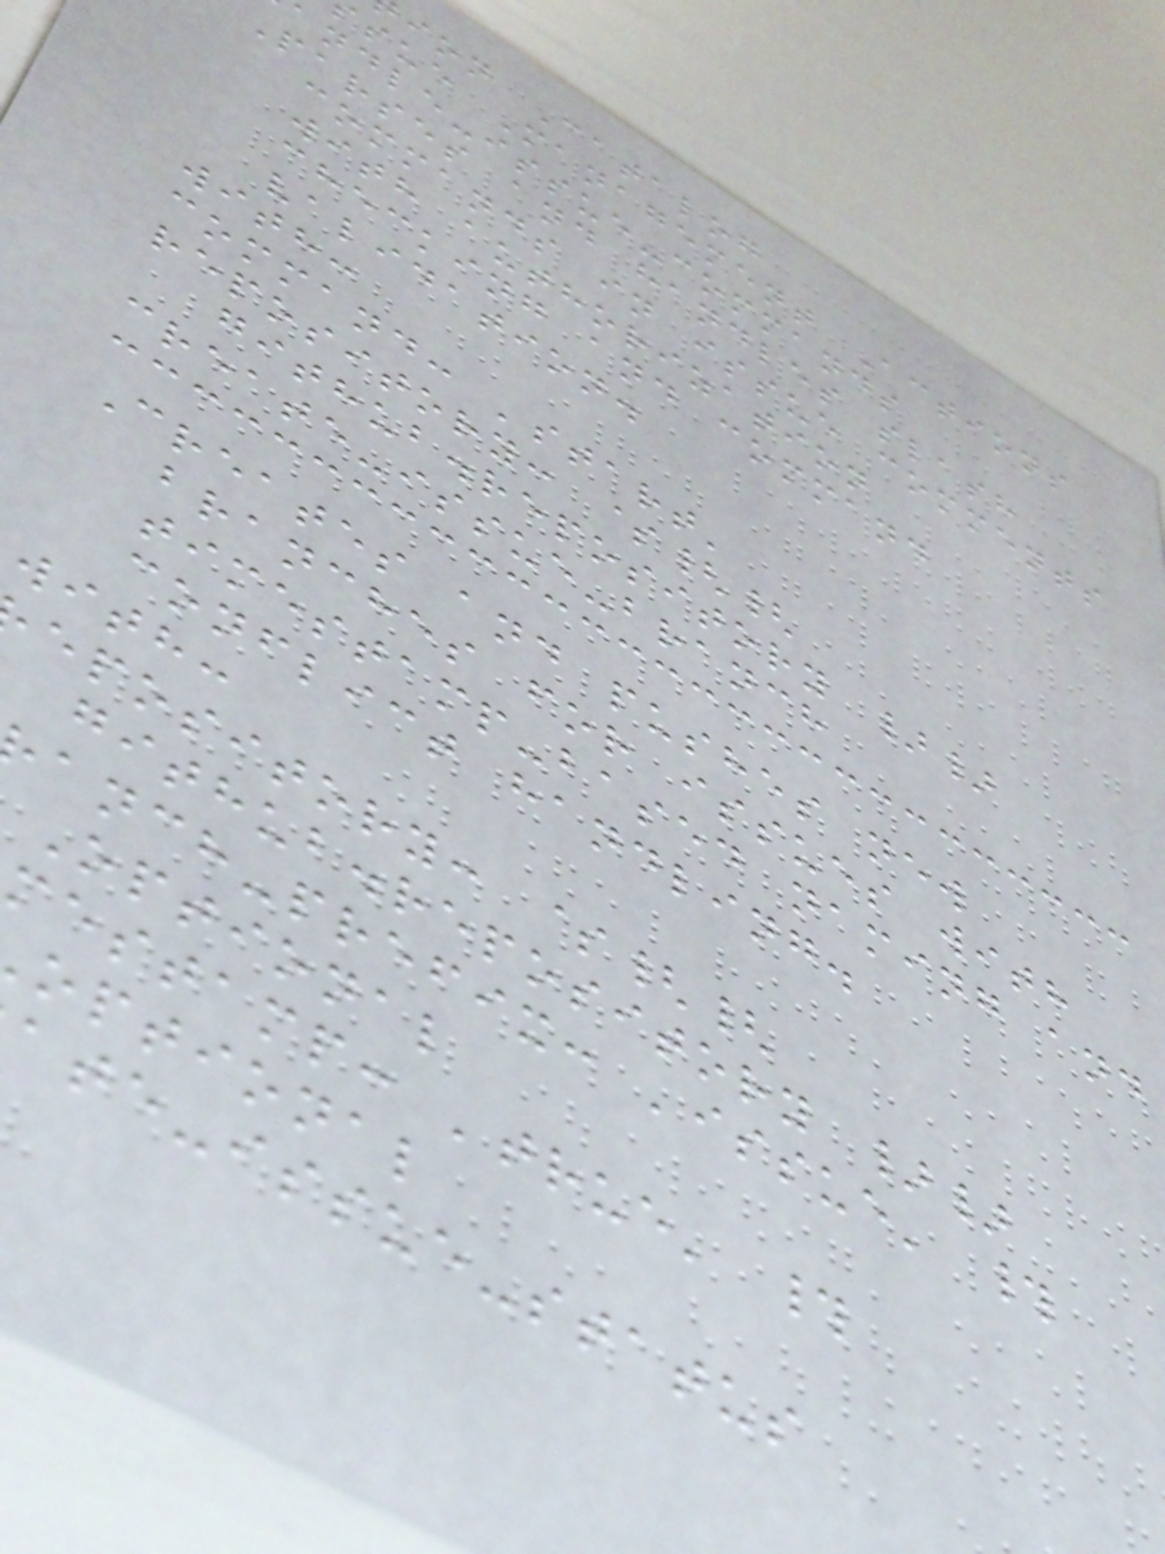ion Catalog
sue Management Actions
andle-issue-commands
Parses and handles slash
commands in issue comments
with authorization
checking and command
validation.
with:
command: 'start'
repository: ${{
github.repository }}
create-issue-branch
Creates and pushes new
branches for issues with
timestamp-based naming and
conflict handling.
with:
epository: ${{
github.repository }}
anch-prefix: 'issue' #
Optional
mestamp: 'true' #
optional
ate-issue-status
